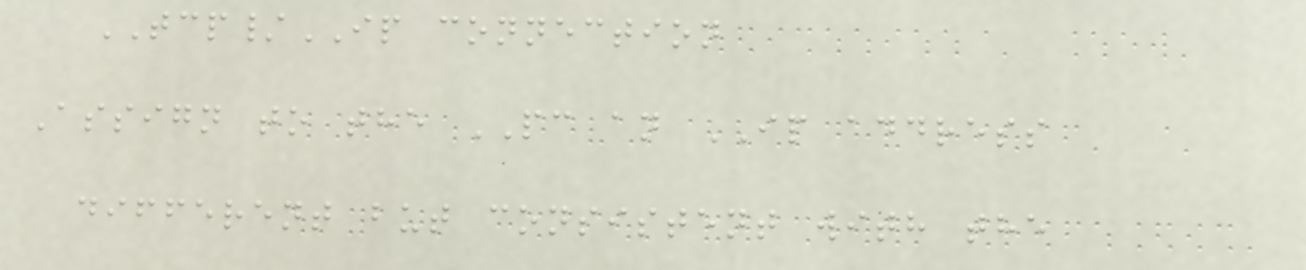TCP/IP connection
Assign to the PC an IP address
different but consistent with the
